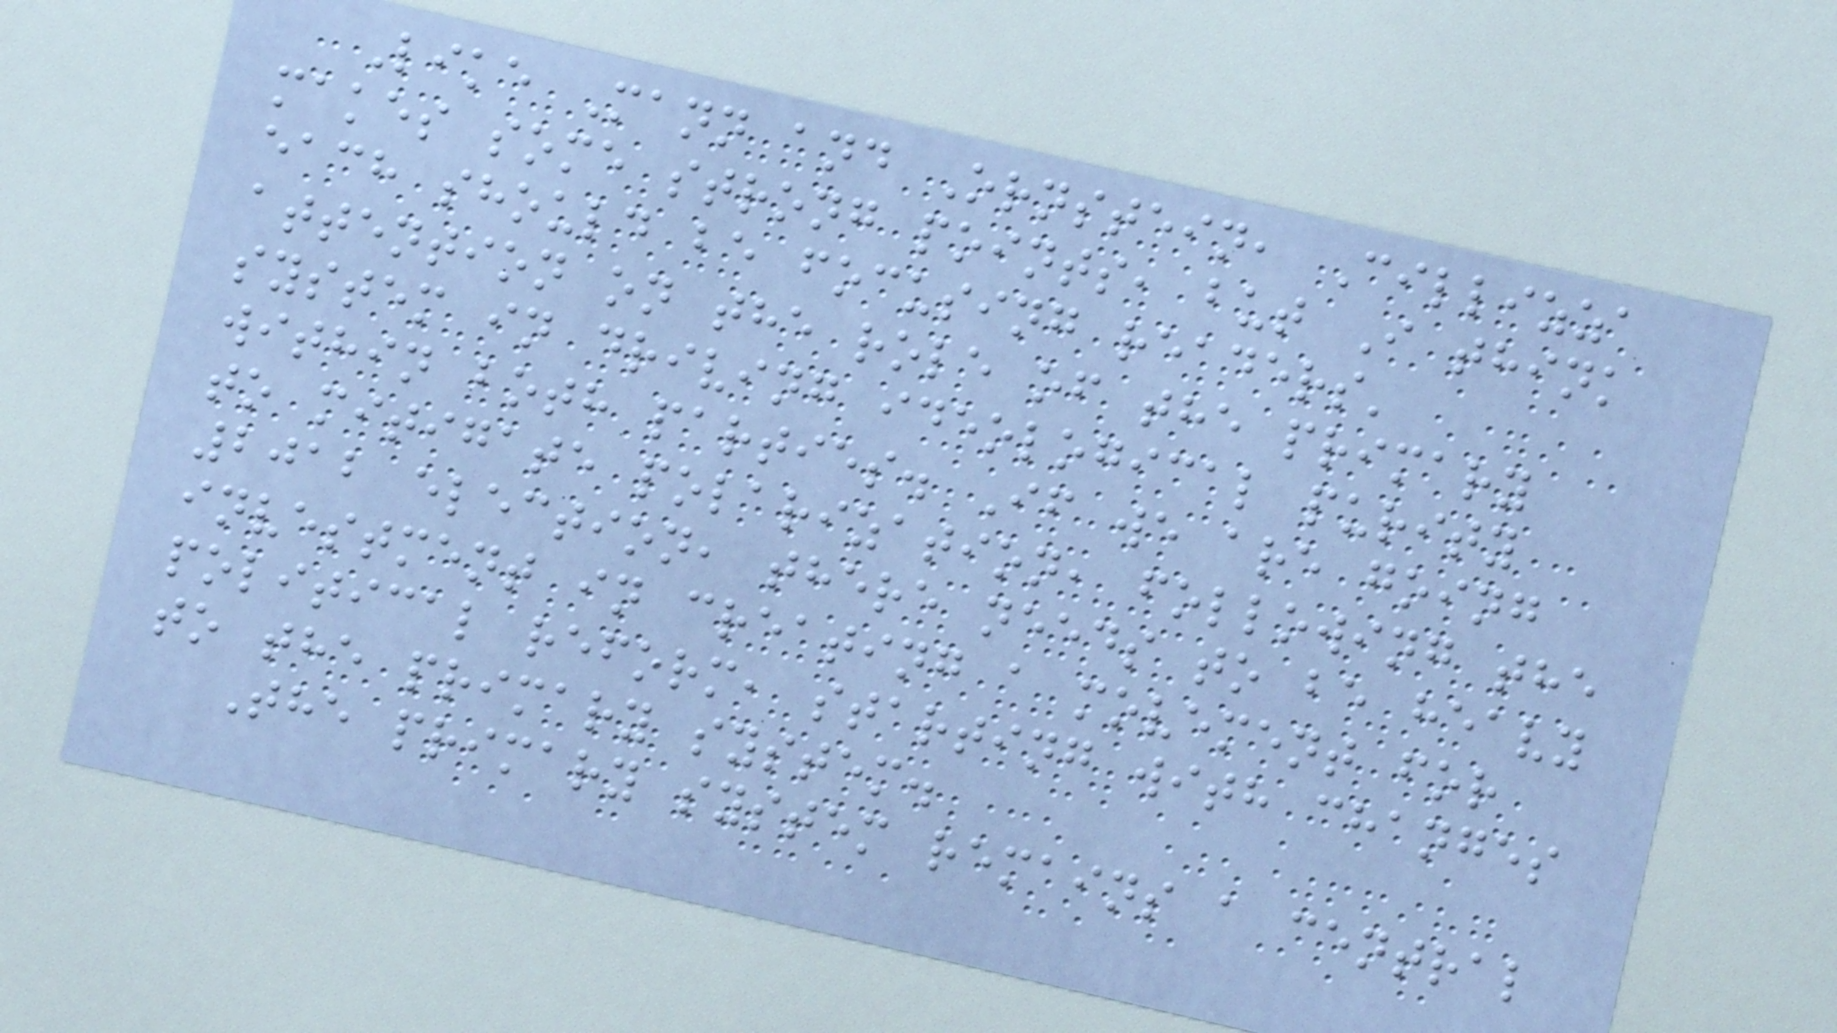Like Mann and Ornstein, Cillizza
makes some strong points, but I think
each should be focusing readers'
attention on the role of the primary
system in driving ideological purity
within both parties. If we are going
to mitigate polarization, following the
2012 election, there needs to be heavy
investment in creating a movement for
political reform, starting with changes
to the primary system.
The primary system remains a central
